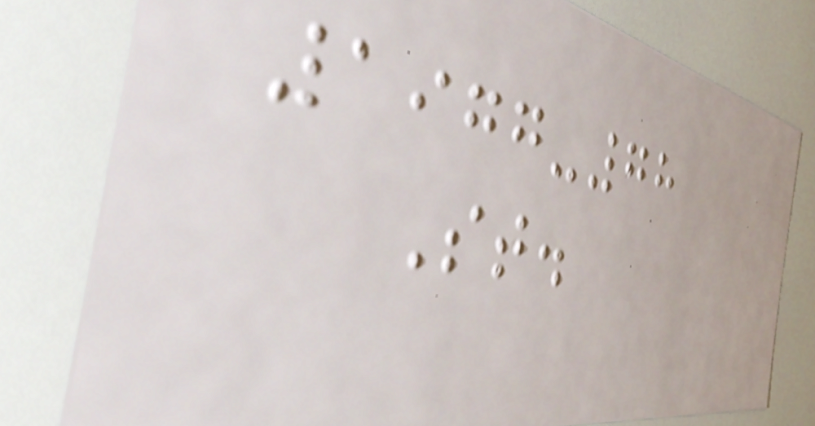1977-78
St.
